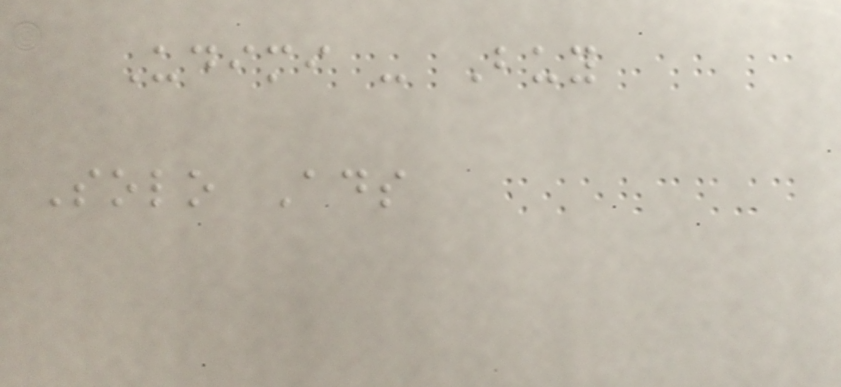Udimi - Buy
Solo Ads
